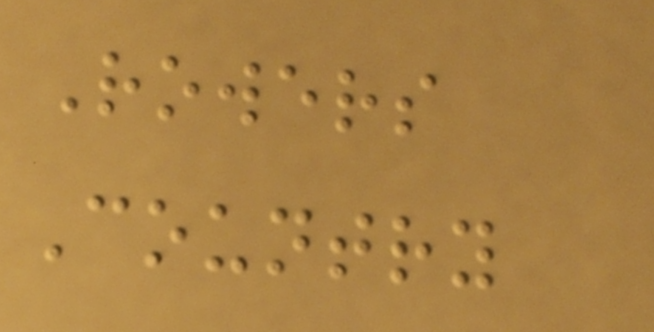Rowers
Country
